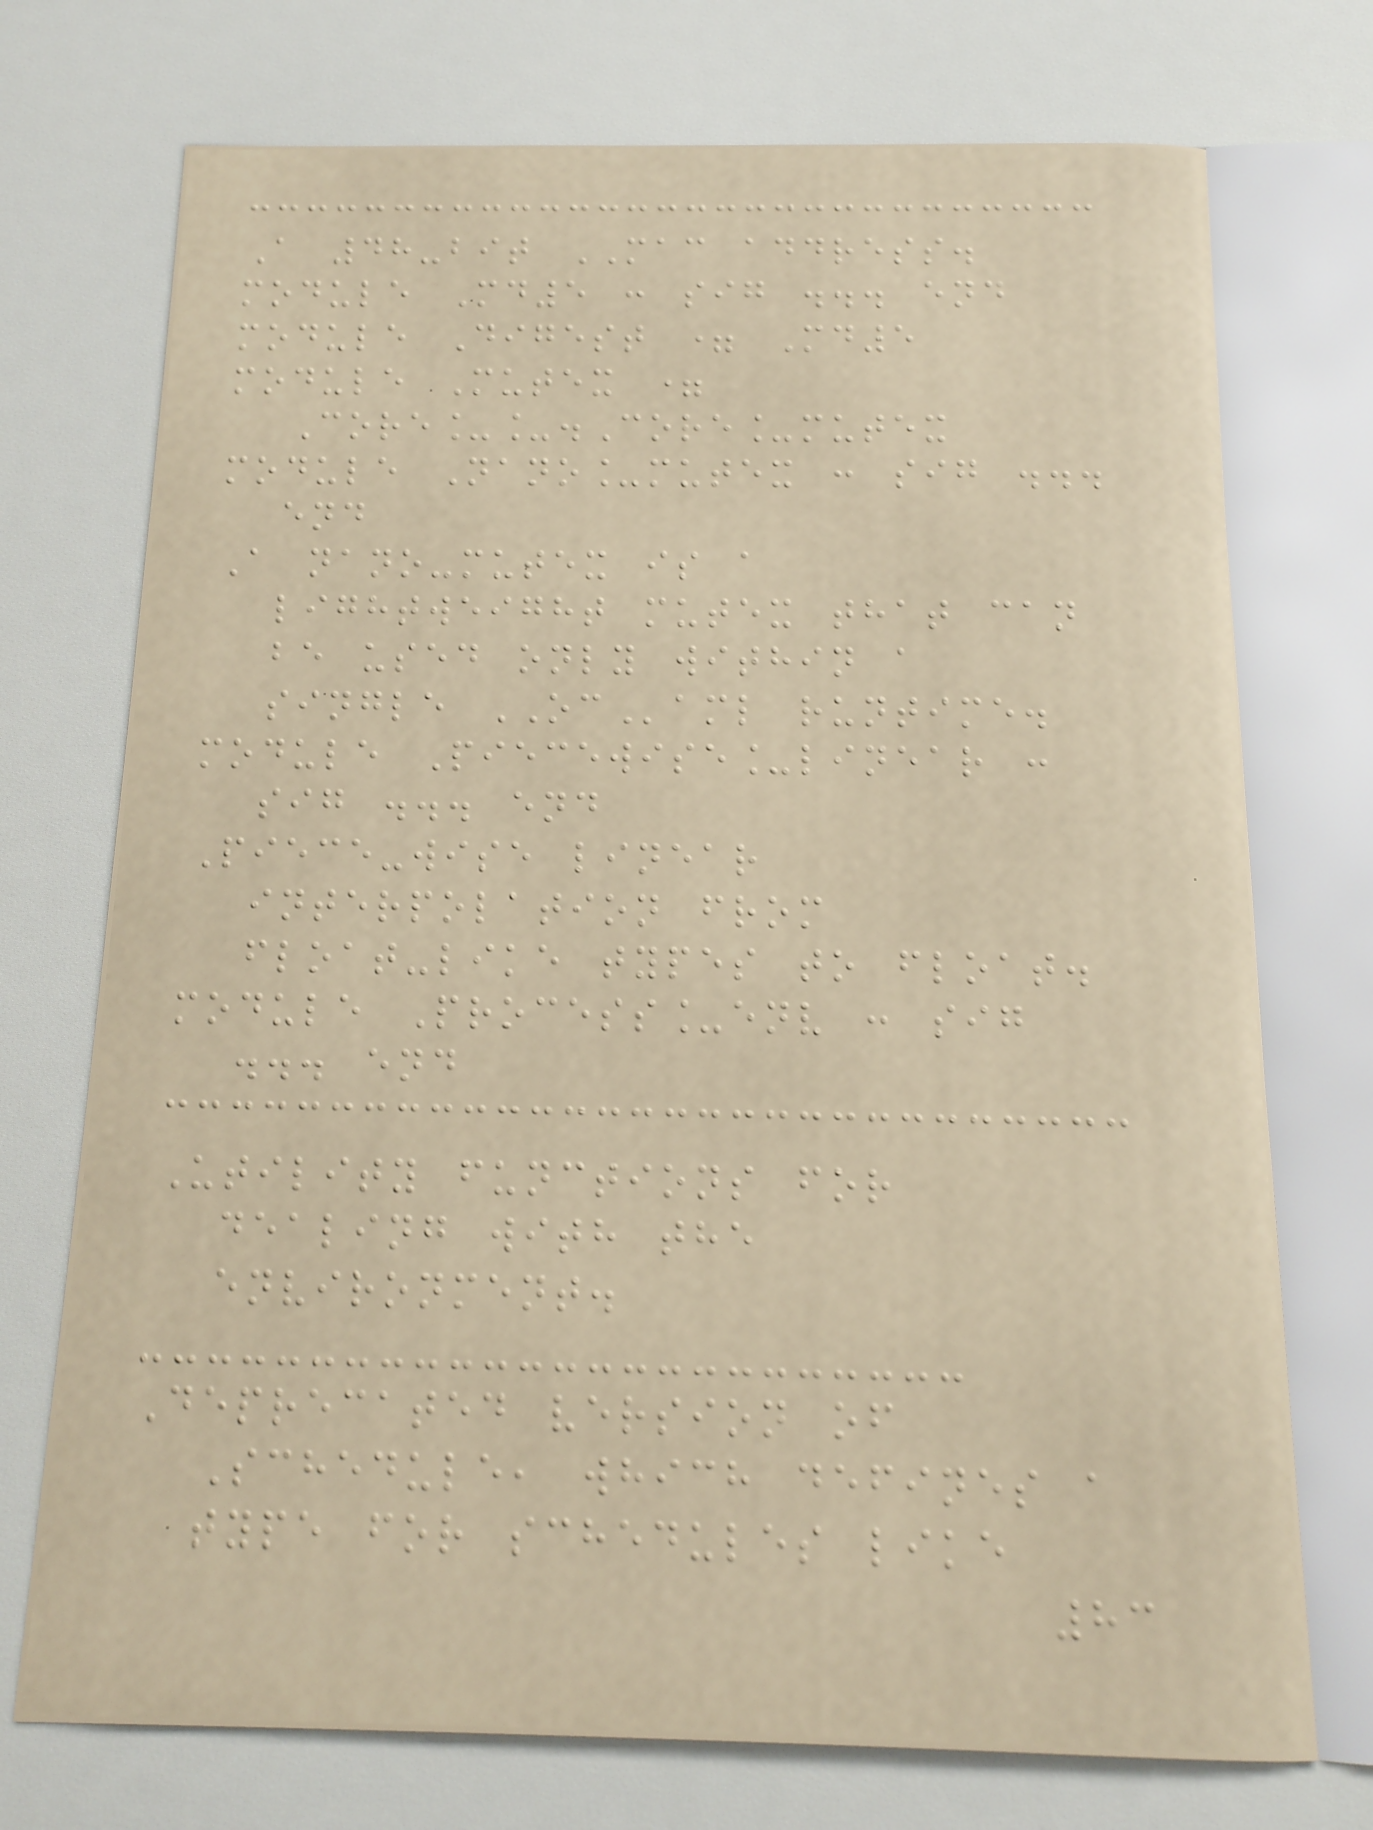A 48-bit MAC address.
module Md5 : sig ... end
module Digest = Md5
module Mutex =
Core__.Core_mutex
module Nano_mutex : sig ...
end
A nano-mutex is a
lightweight mutex that can
be used only within a
single OCaml runtime.
module Piecewise_linear :
sig ... end
Piece-wise linear
interpolation from
float-like types to float.
module Process_env : sig
... end
Utility functions for
dealing with the
environment.
Deprecated version of
Schedule, which defines a
type for schedules like
83
